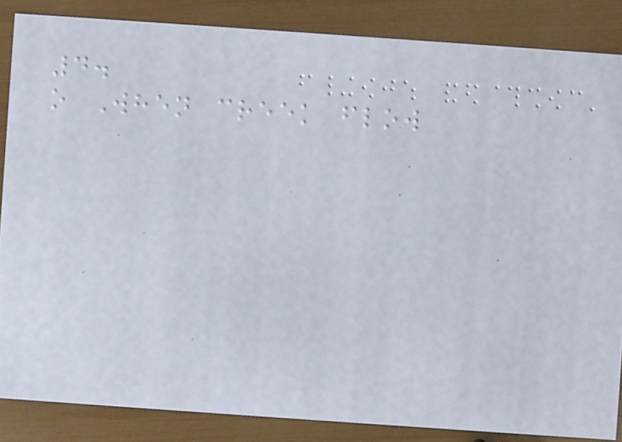4.
o When creek flow
